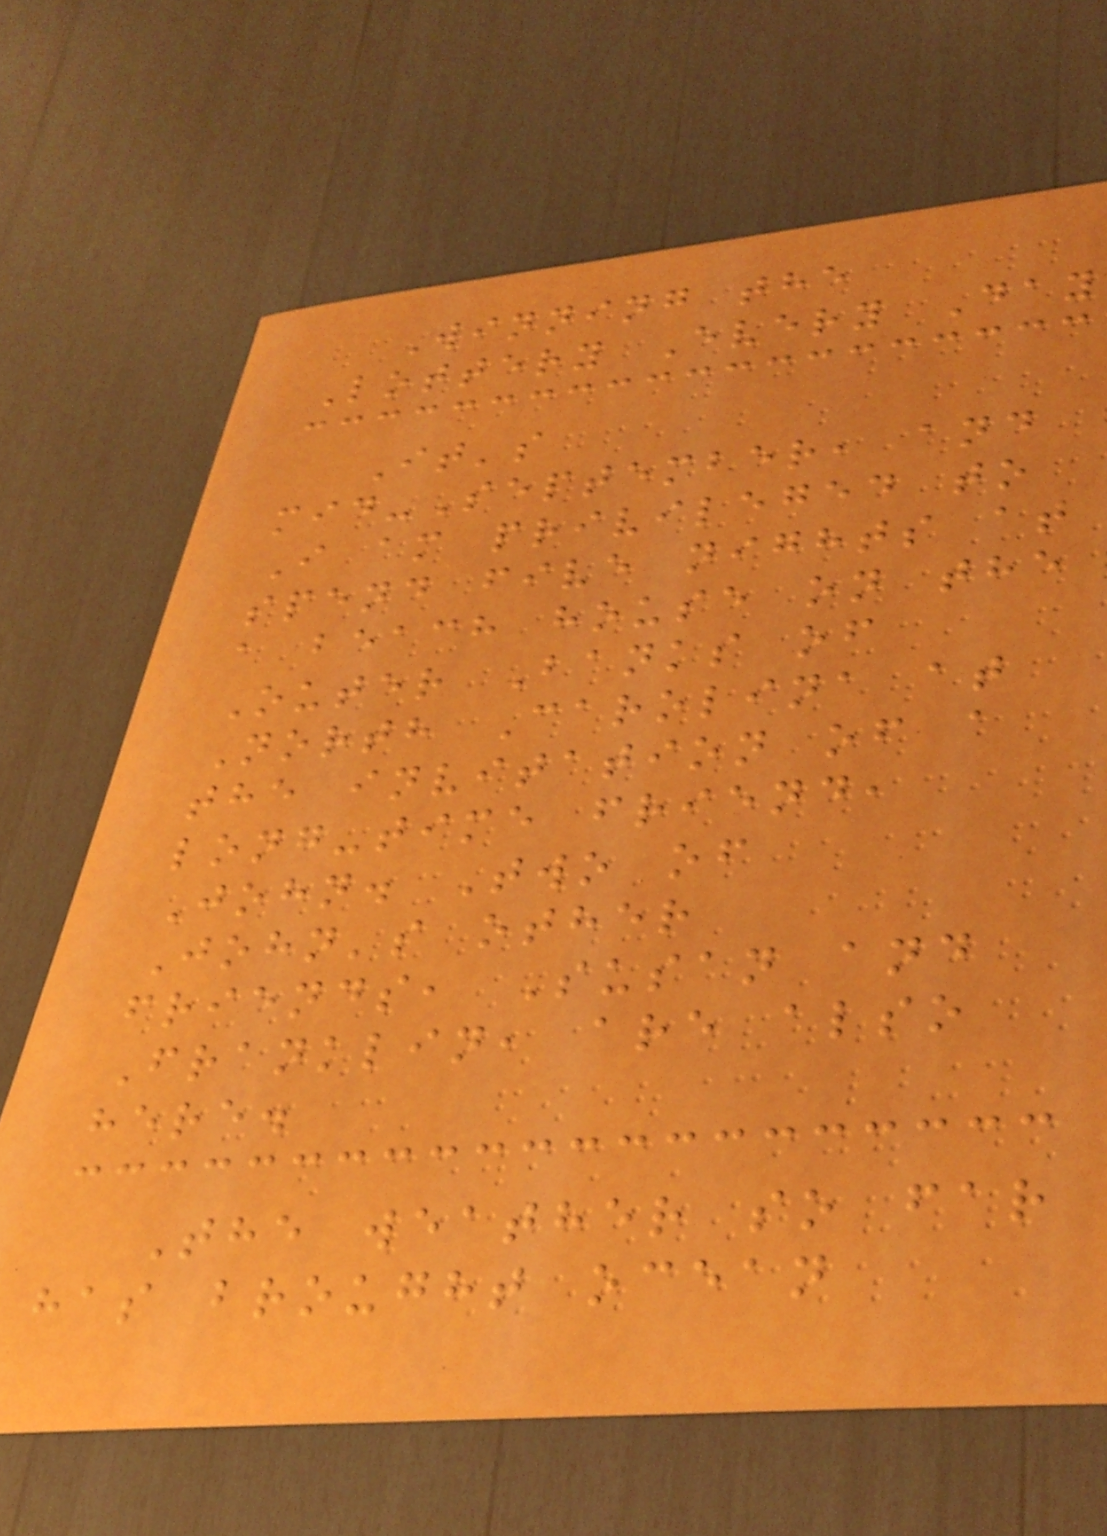Winning the
Lottery Every Day
It's
mid-September, and
I am privileged to
spend five nights at
a beach house on the
Outer Banks of
North Carolina at
the invitation of a
long-time friend,
John. Two of
John's other
friends, Susan and
Franklin, are also
here.
The weather so far
has brought ocean
